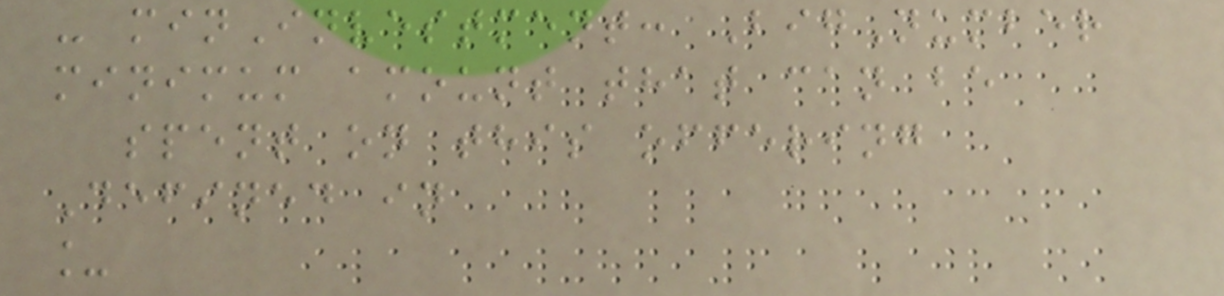- minInvestment: BigNumber
minimum amount that can be
spent on this offering
Defined in
_
